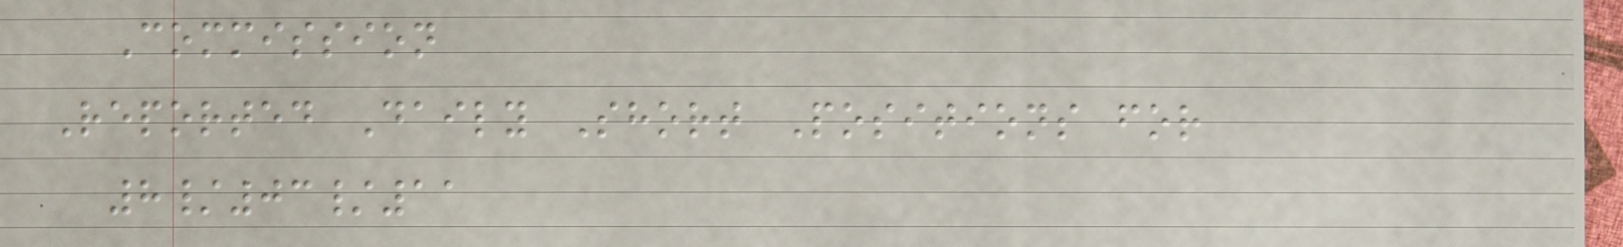Commission
Reported Daily Short Positions for
8/03/11
